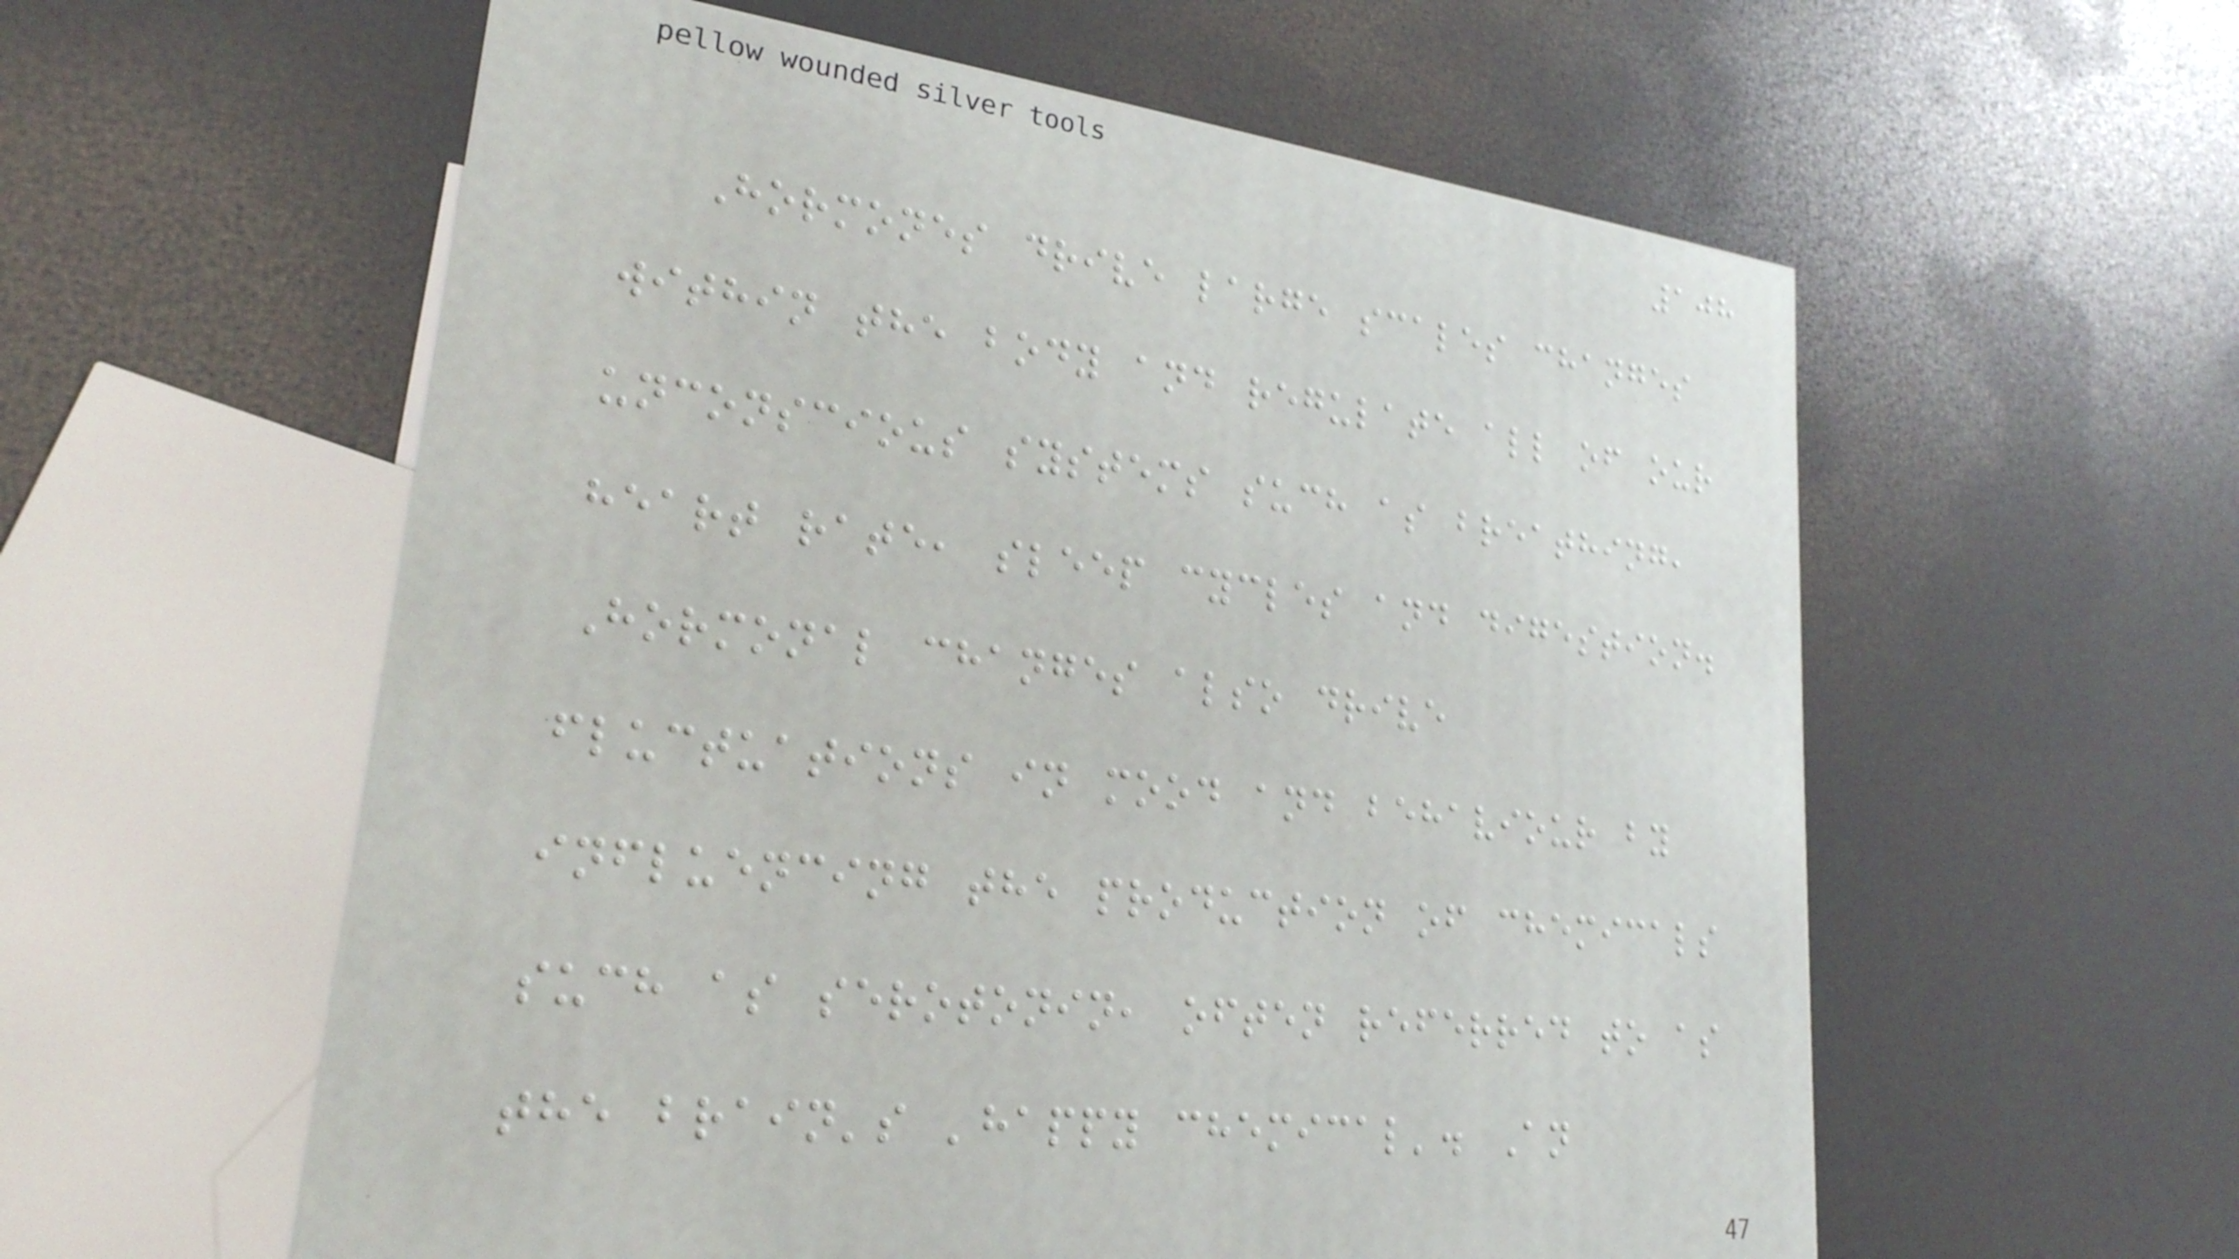108
Hormones drive large scales changes
within the body and regulate all of our
unconscious systems such as breathing,
heart rate, sleep cycles and digestion.
Hormonal changes also drive
fluctuations in mood and behaviour by
influencing the production of chemicals
such as serotonin, often referred to as
the brain's 'happy chemical'. An
